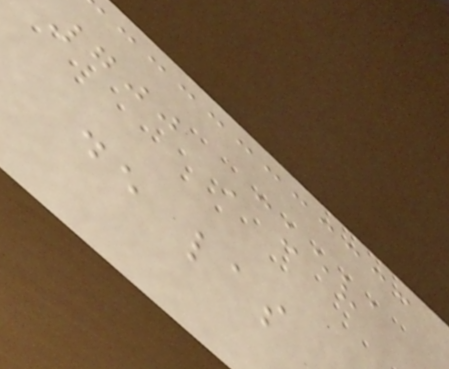700 Cueva
de las
